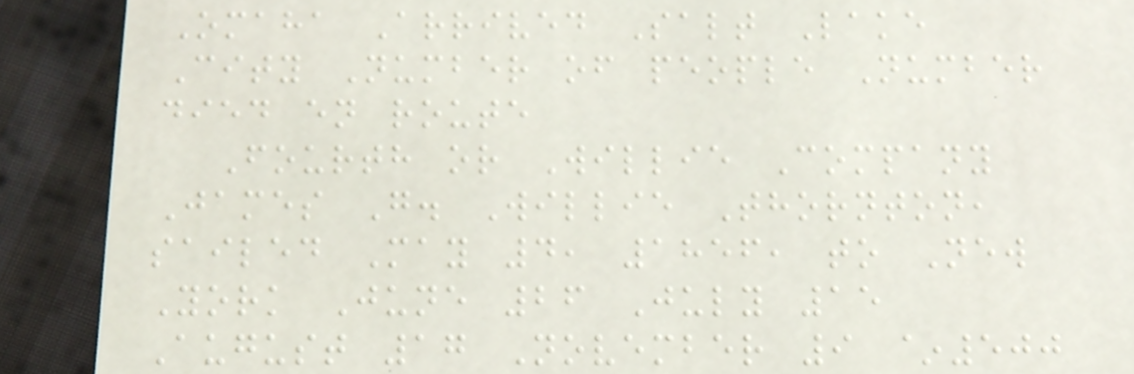Omaha Arrived Salt Lake
City Number of people Number
died en route
Fourth or Willie Company
James G. Willie Thornton,
sailed May 4, 1856, to New
York June 26 July 15
August 17 November 9 ~500
